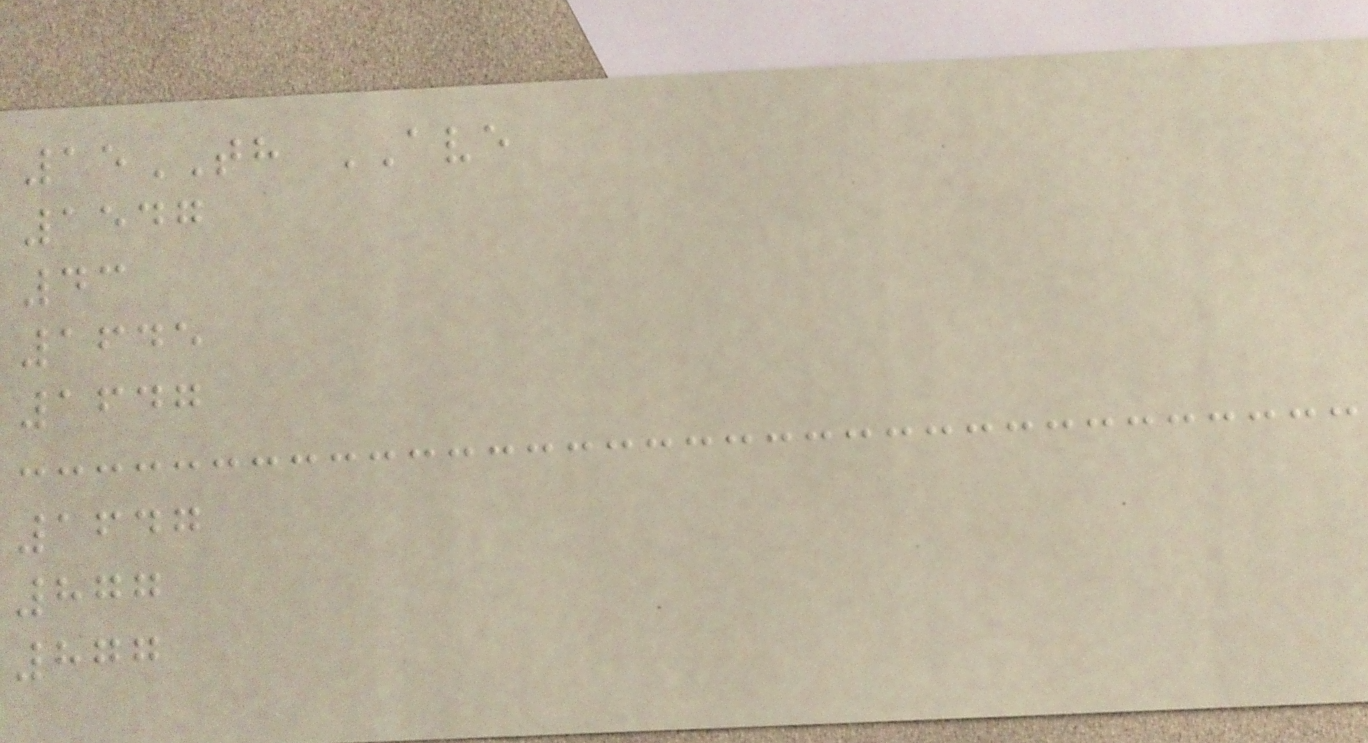15TH AVE
1547
43
1645
1647
1647
877
877
